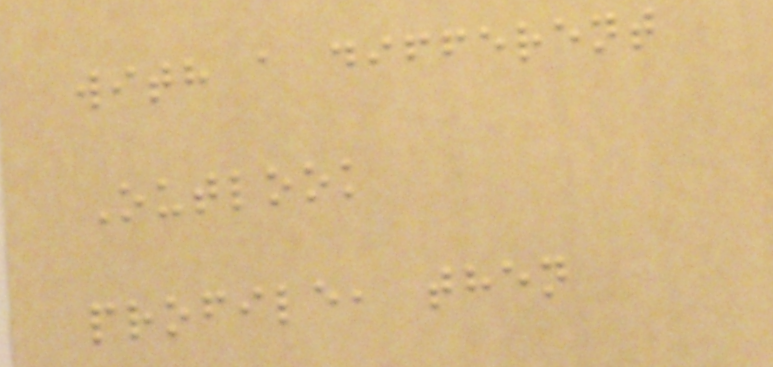with a different
Outlook
profile, then
